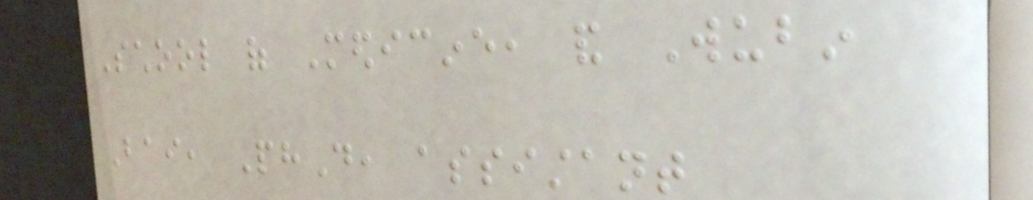School of Medicine, and Wubin
Bai, PhD, assistant
